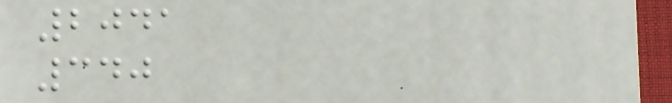2041
340
